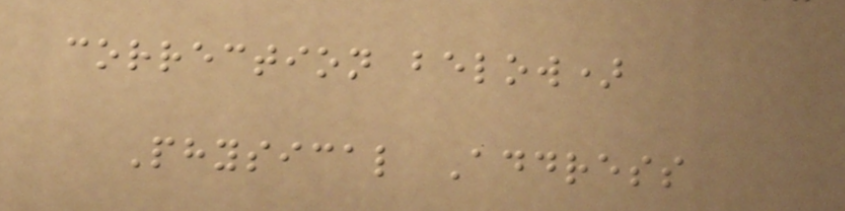correction below)
Physical Address
